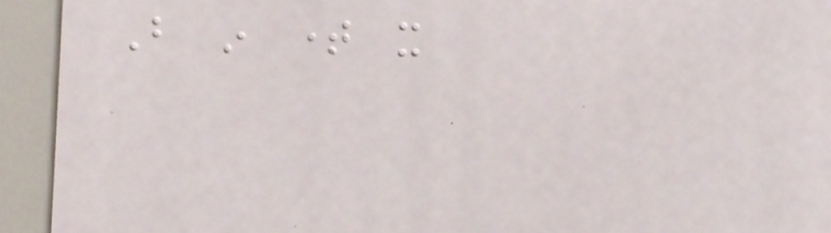But in time it
